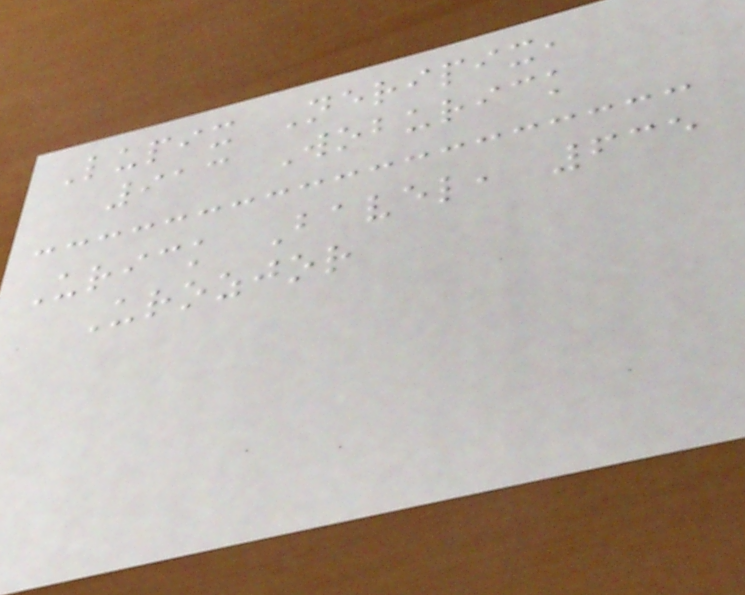Lupix Neripix,
913 Woburick
Urick Bavel, 635
Urozjor
